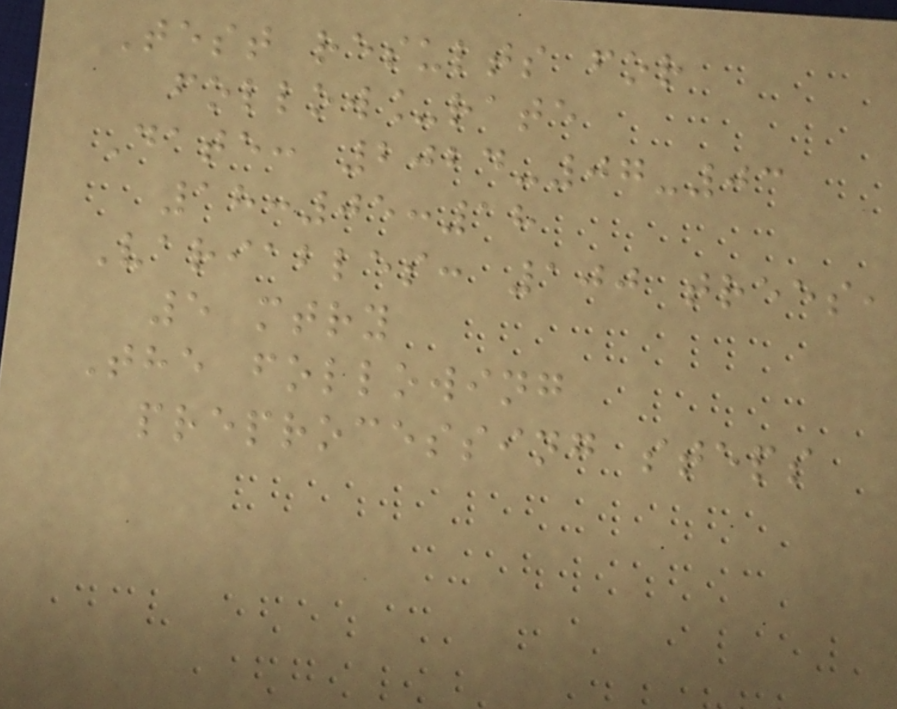Test results for
follow_rate
Date: 2024-07-03
18:05:18
Variables: 100 trees,
5 mtry
The following
preprocessing steps
